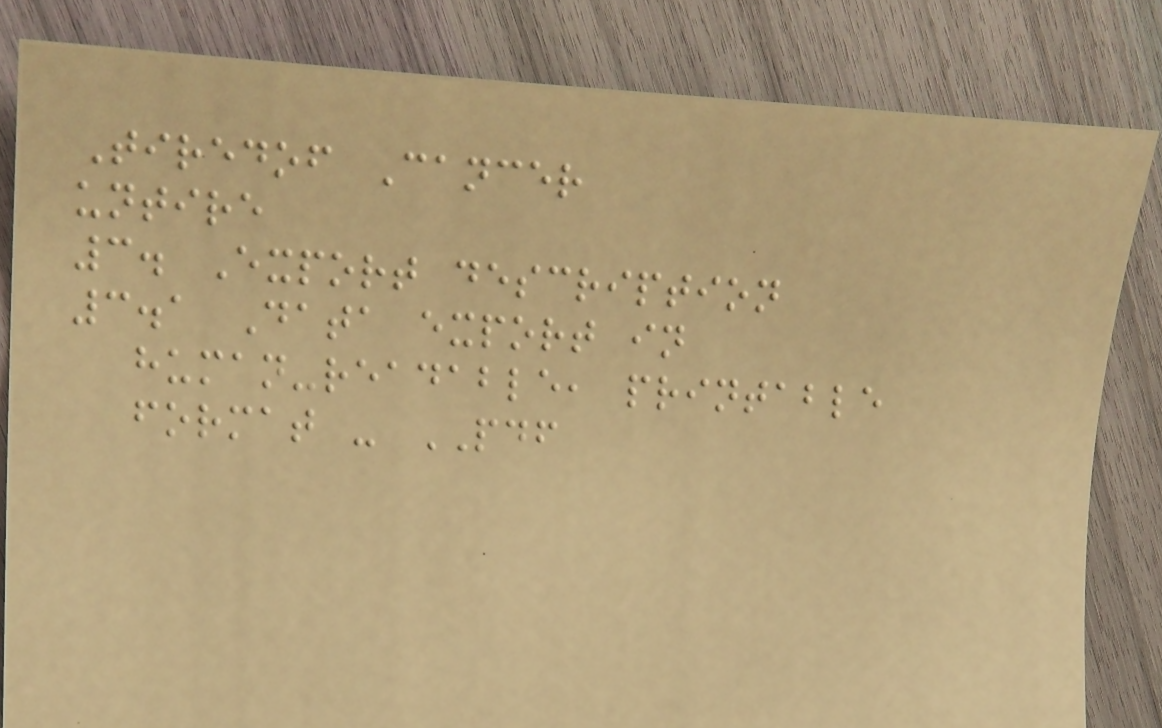Tiredof Cancer
untire
3. Export description
3.1 Data export in
human-readable, printable
format - PDF
